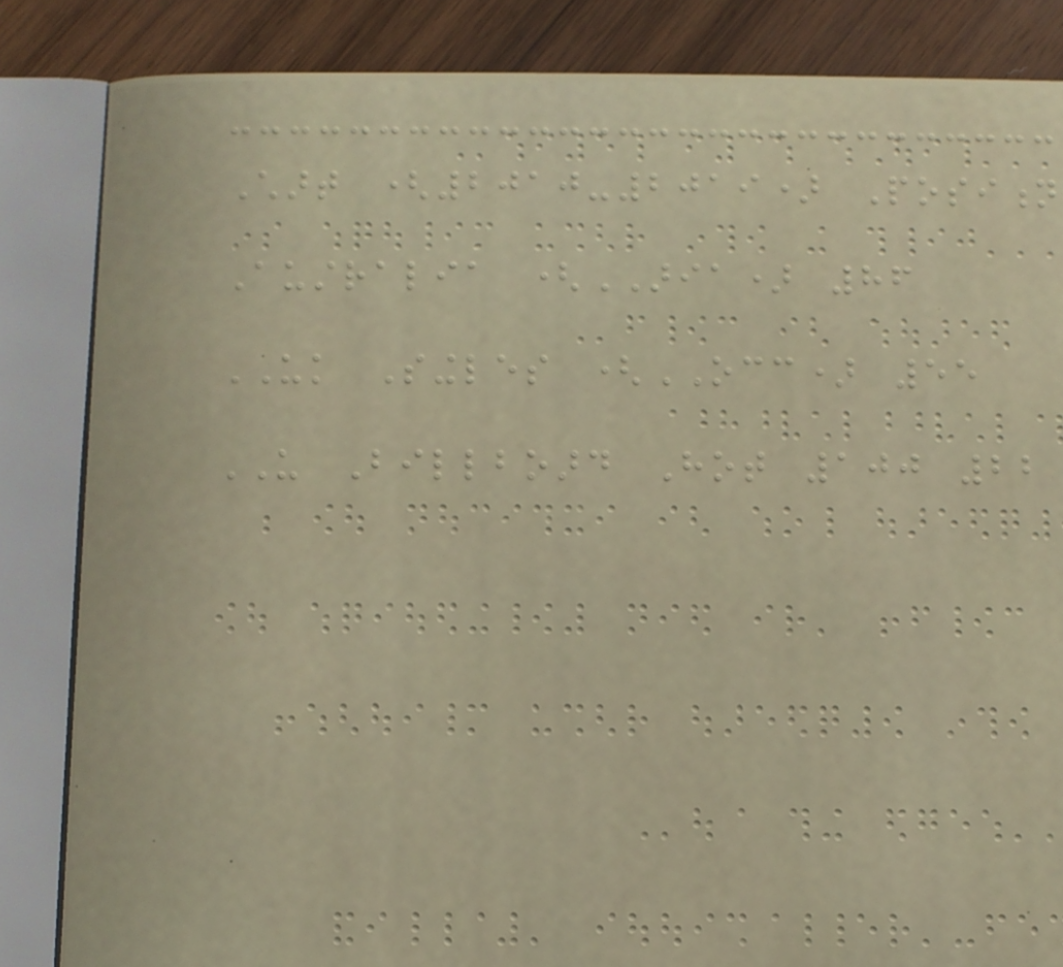Chart (2010-2019) Position
Australia (ARIA) 86
UK Singles (OCC) 55
US Billboard Hot 100 22
